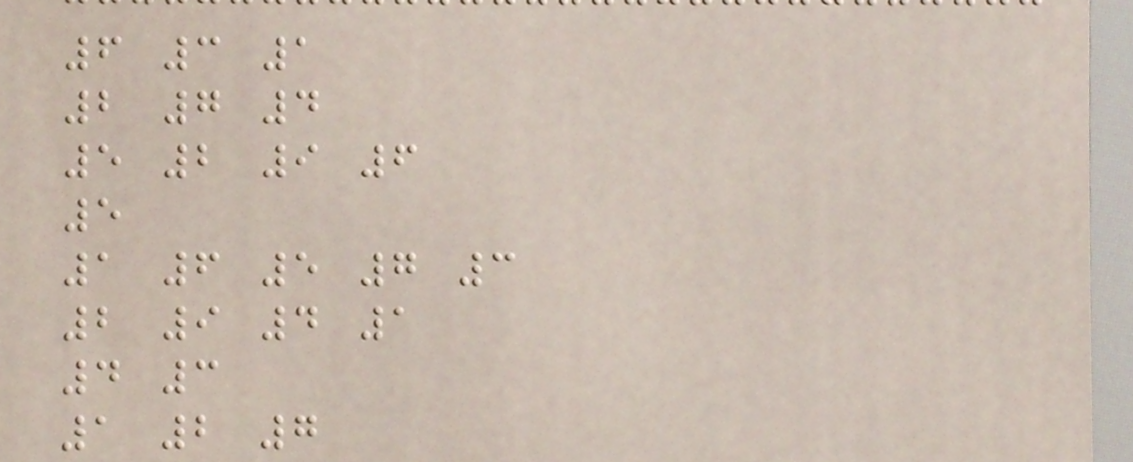6 3 1
2 7 4
5 2 9 6
5
1 6 5 7 3
2 9 4 1
4 3
1 2 7
